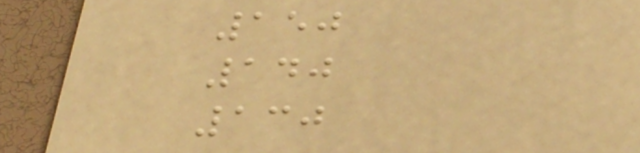150
140
130
